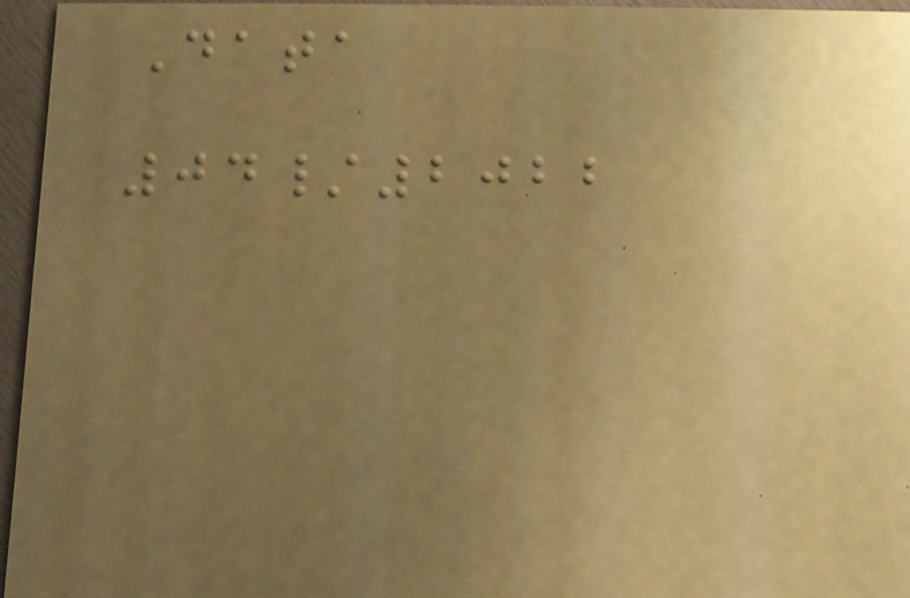Data
04/2022
